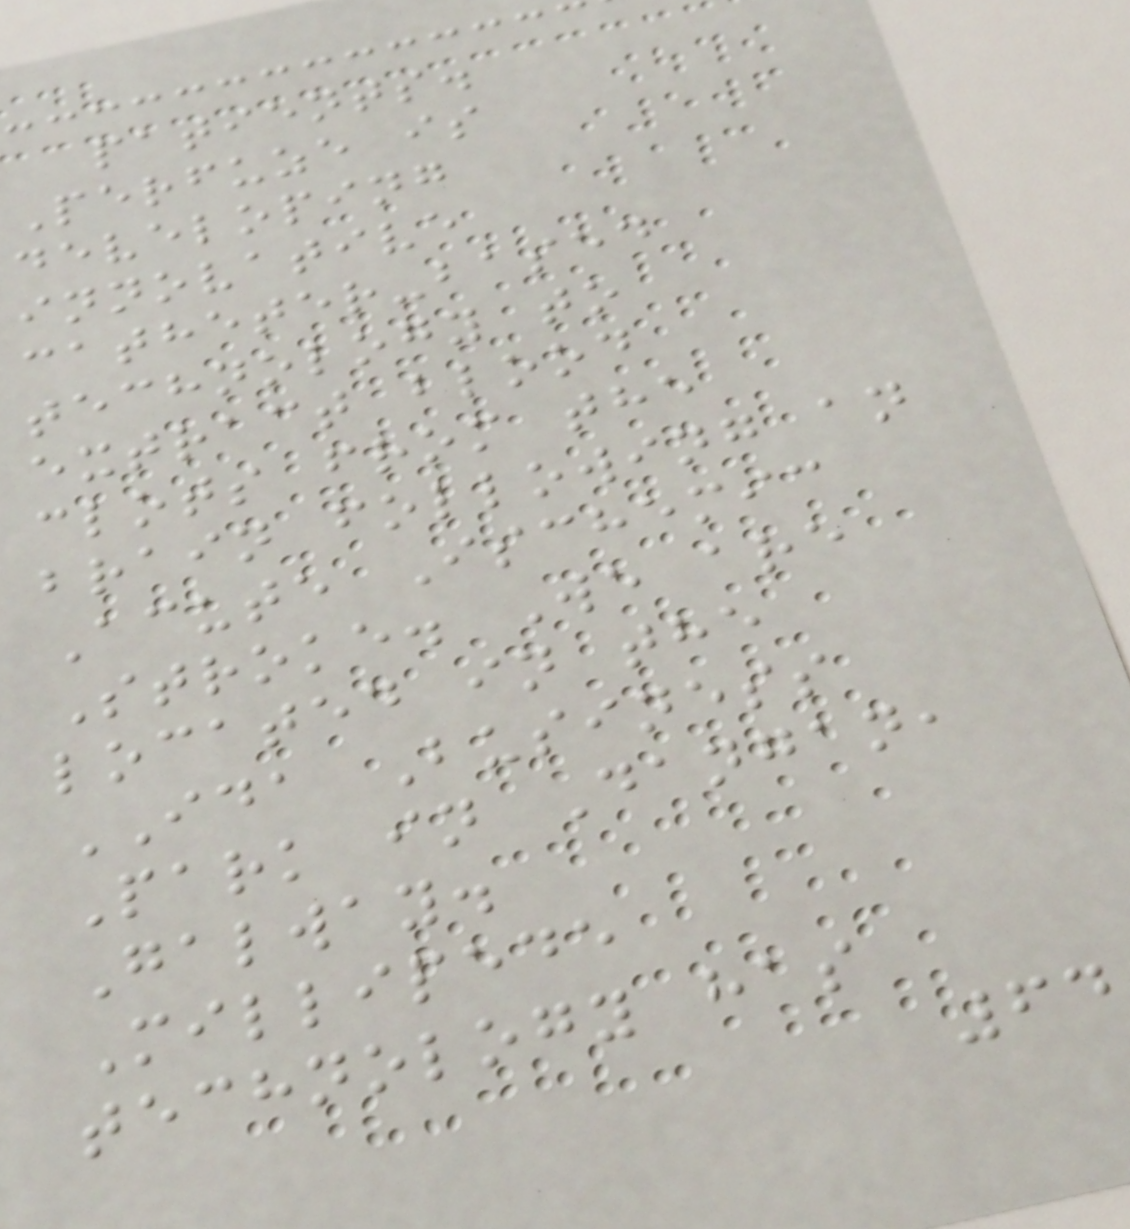patients.
Perfuze is
developing
innovative
catheter-based
technology to
extract blood
clots from the
brain following an
Acute Ischemic
Stroke. We are
located in the
IDA Business
Park in Dangan,
Galway.
Millipede
technology has
64
